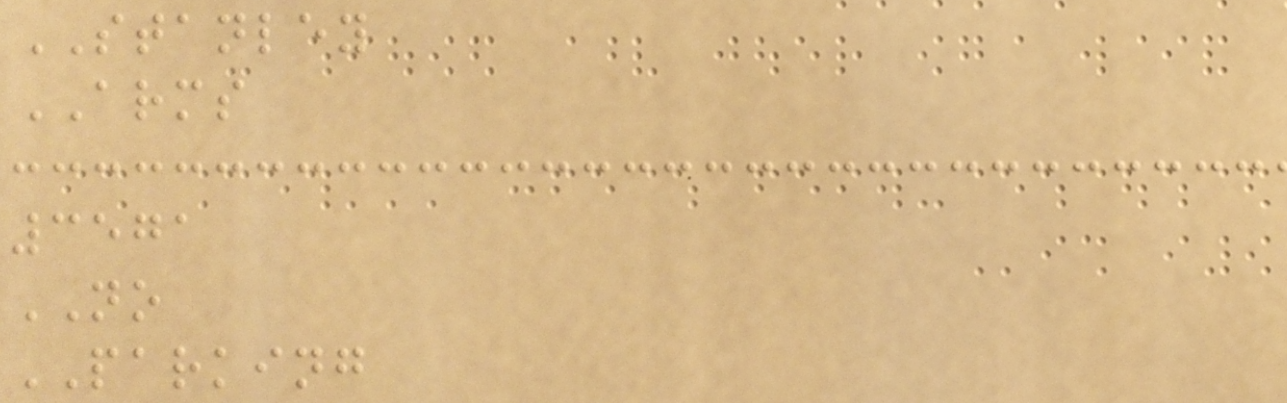STANLEY
ARMS
3571
NO
PARKING
